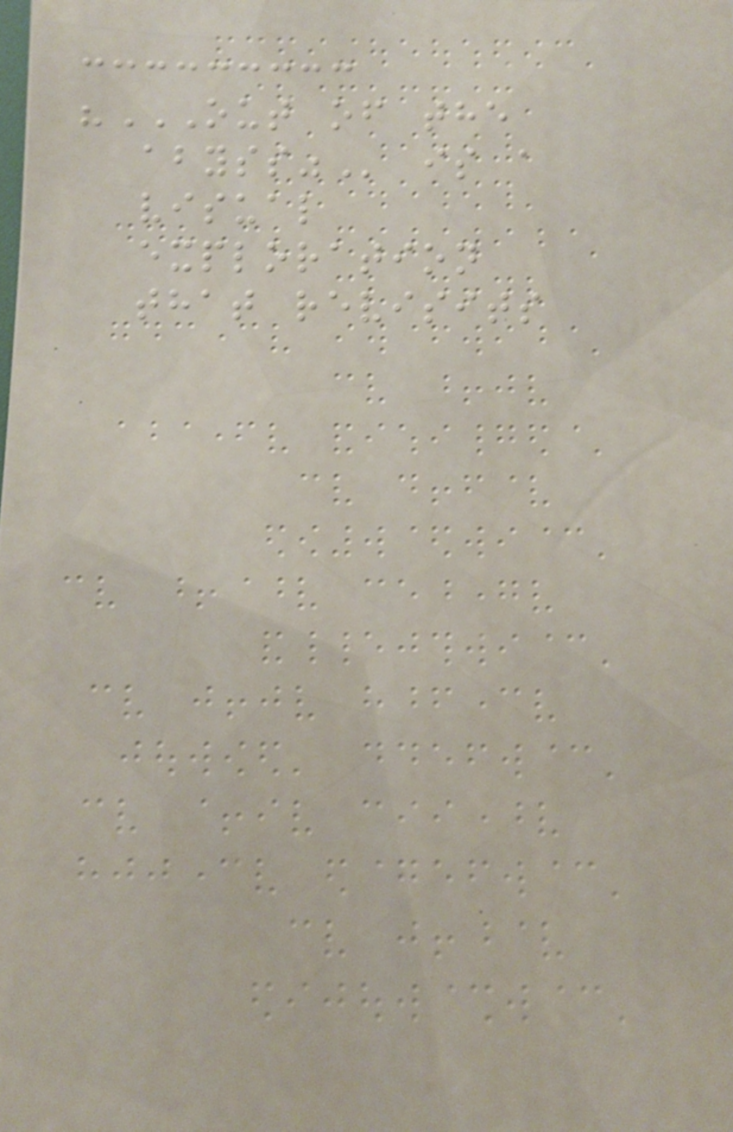"OUT OF THE
ABYSS" is a
visual
exploration
that revisits
